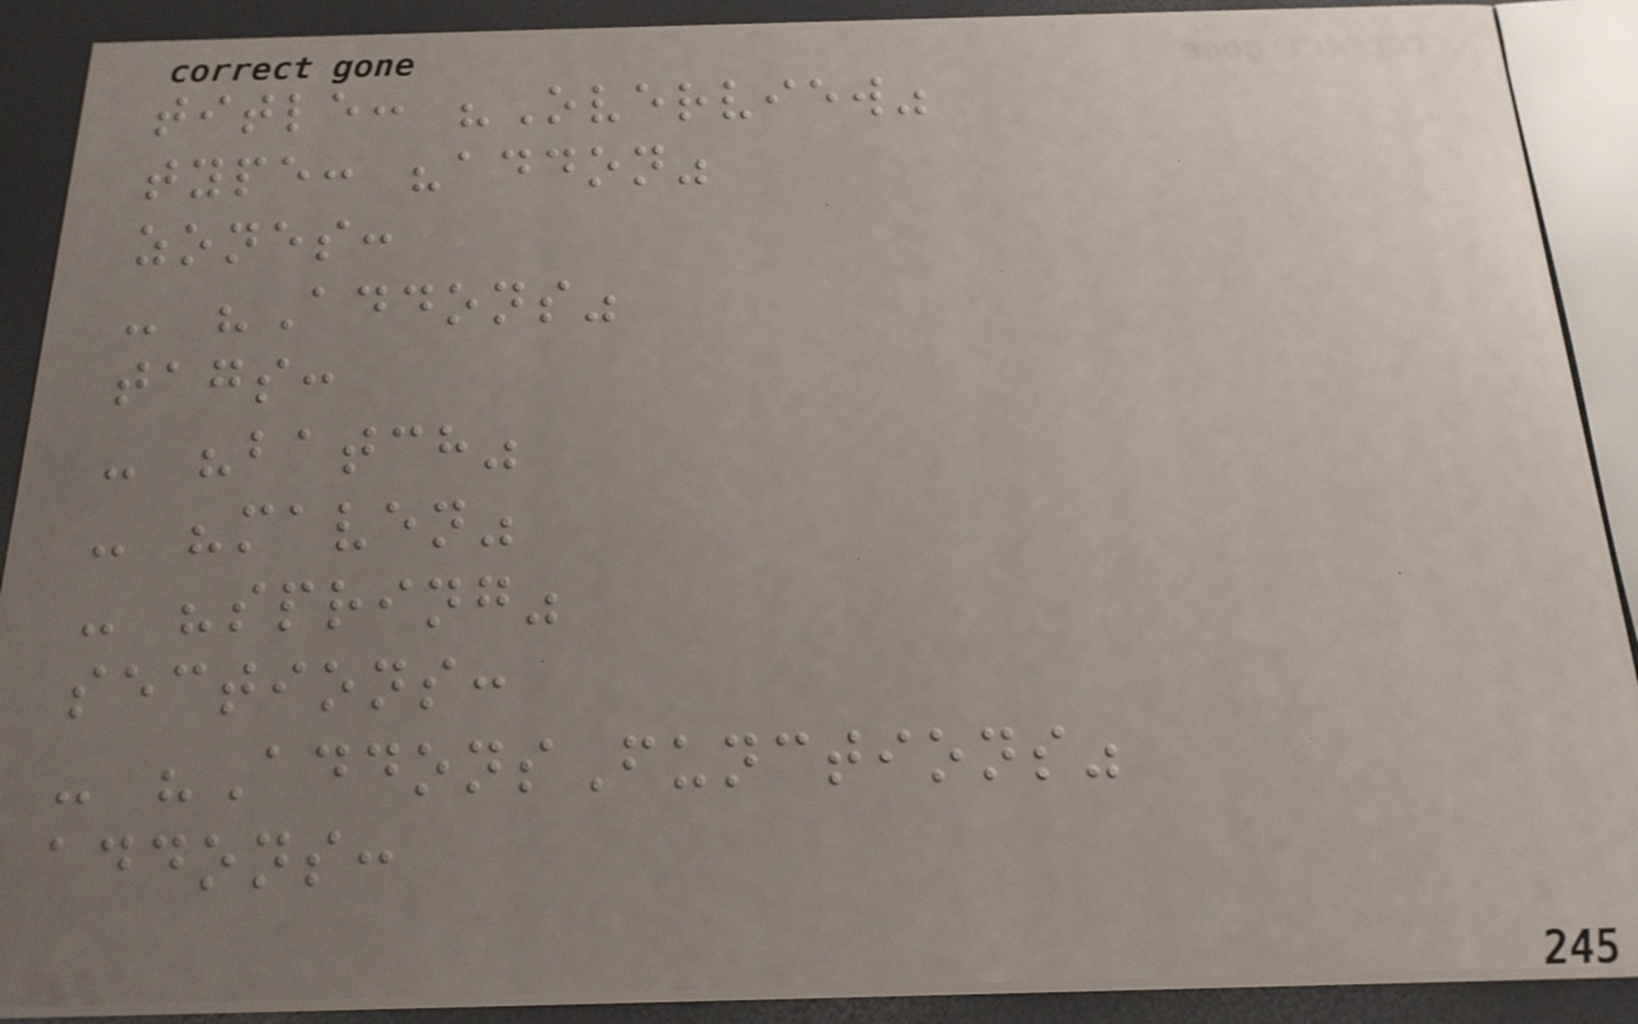title: "Overview"
type: "addon"
zones:
- "Addons"
tags:
- "batch"
- "maven"
- "spring"
sections:
- "AddonsFunctions"
addons:
